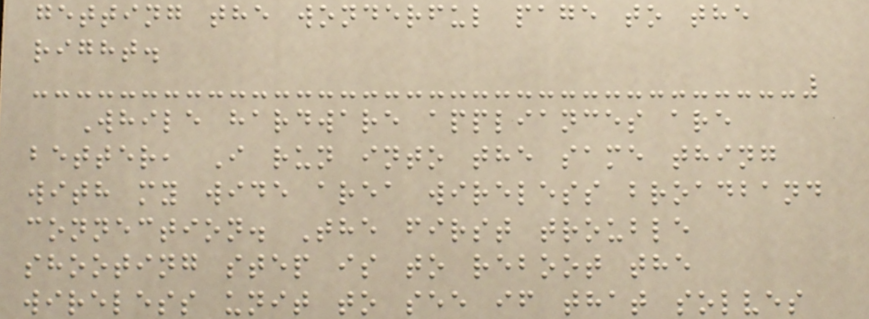getting the wonderful page to the
right.
While hardware appliances are
better, I run into the same thing
with my wide area wireless broadband
connection. The first trouble
shooting step is to reboot the
wireless unit to see if that solves
